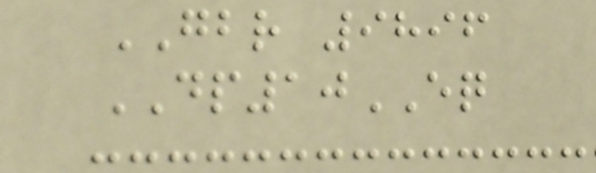GBR 9896
DP10EQ
